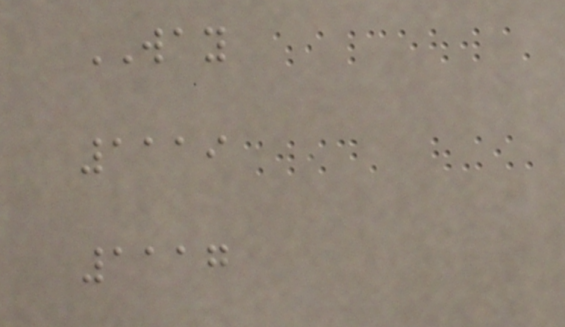WAY
1119
1117
